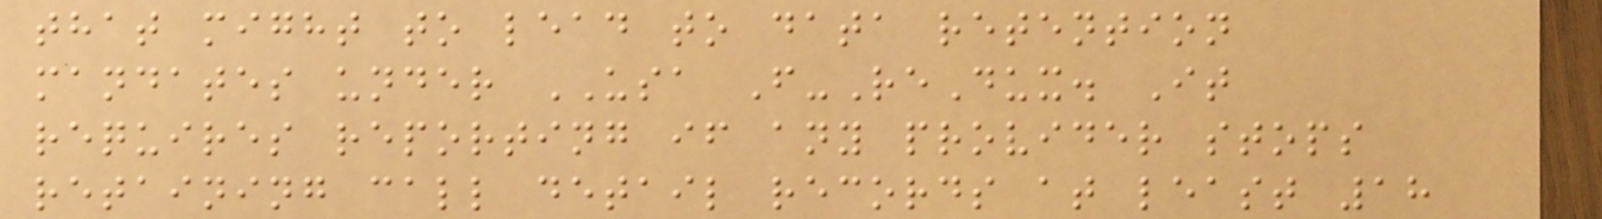that might to lead to data retention
mandates under USA F-ReDux. It
requires reporting if any provider stops
retaining call detail records at least 18
